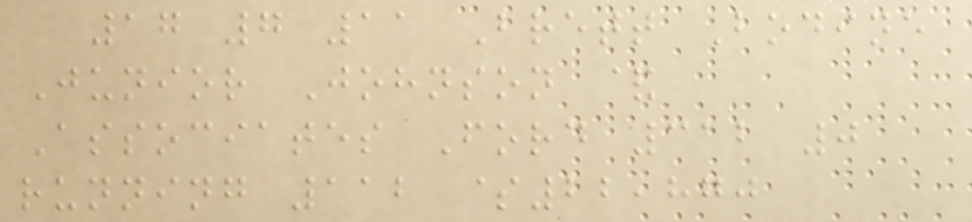17 7 11 Brett Bodine
Junior Johnson &
Associates Ford 312 0
running 112 $22,870
